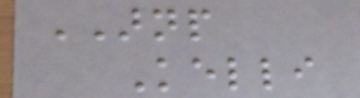ARNP
Kelli
